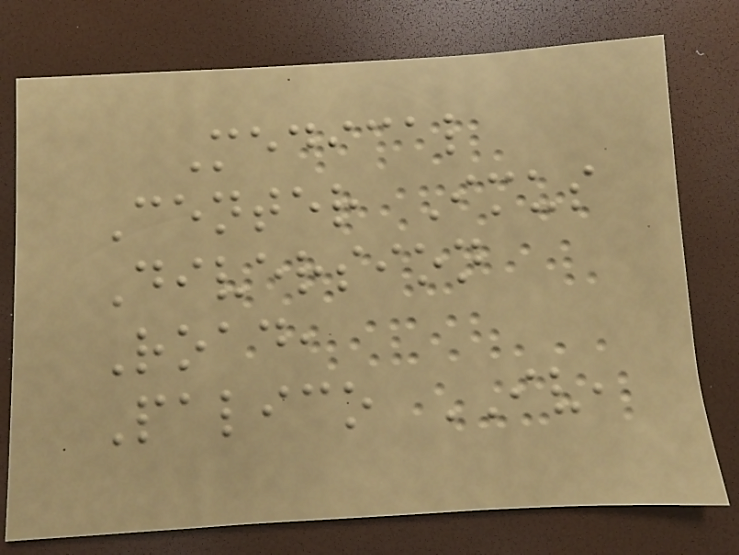Medical
Center Imus
Diversion
Road,
Palico IV,
